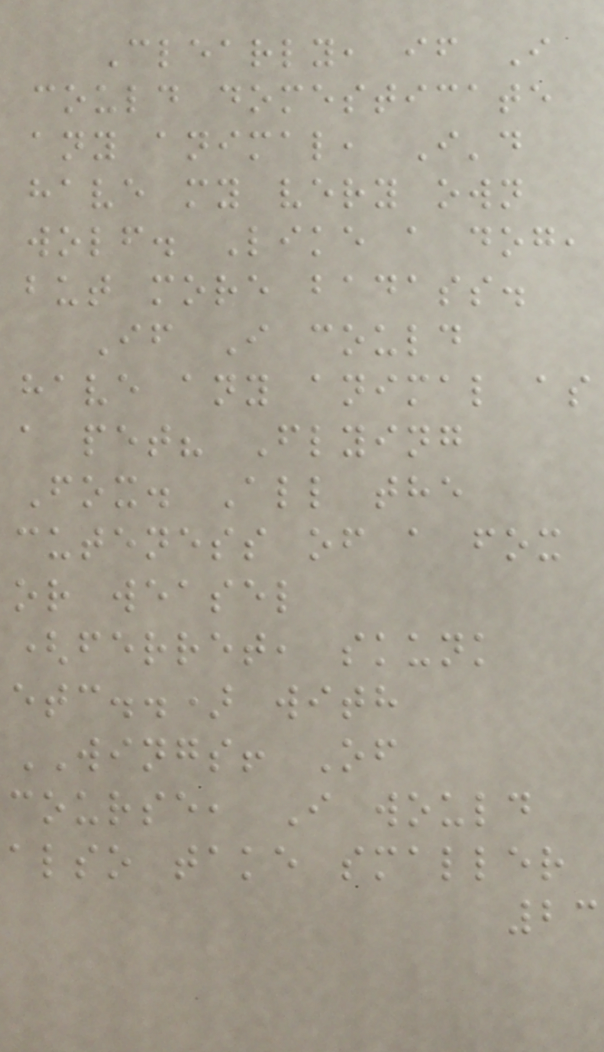Clearly, if I
could domesticate
any animal, I'd
have my very own
wolf. Like a dog,
but more badass.
If I could
have any animal as
a pet? Flying
Fox. All the
cuteness of a fox
or weasel
(ferret, skunk
etc..) with
WINGS! Of
course, I would
also take smaller
23
